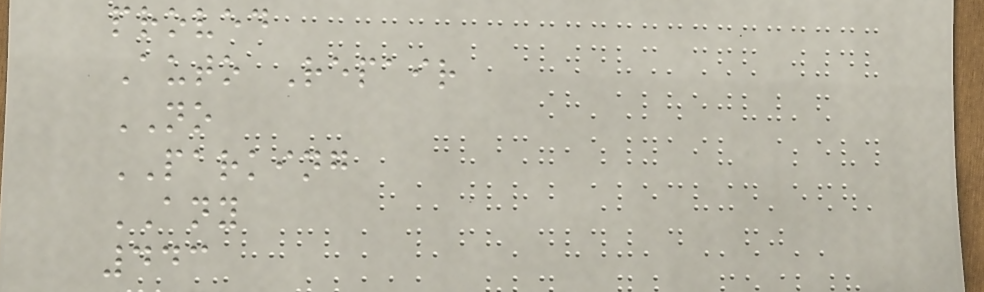proved
Auto Repair
NO
PARKING
ANY
443
